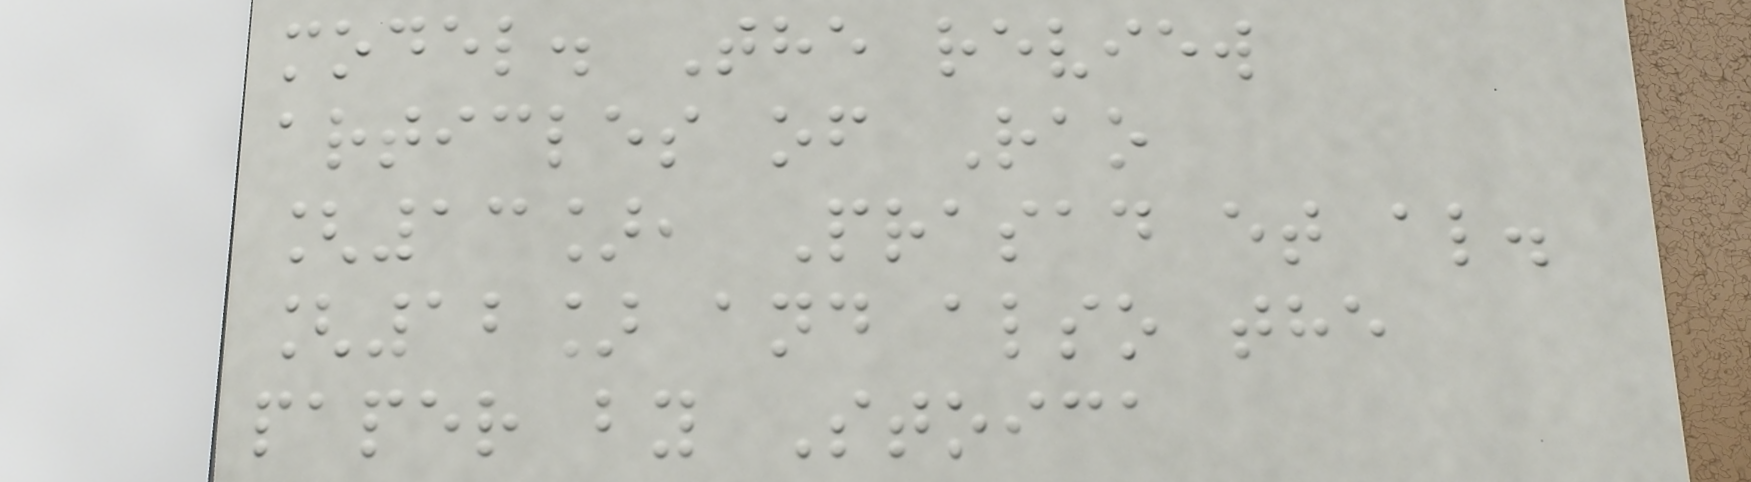model. The review
articles of Rao
[13], Prasad et al.
[12] and also the
paper by Stoica
